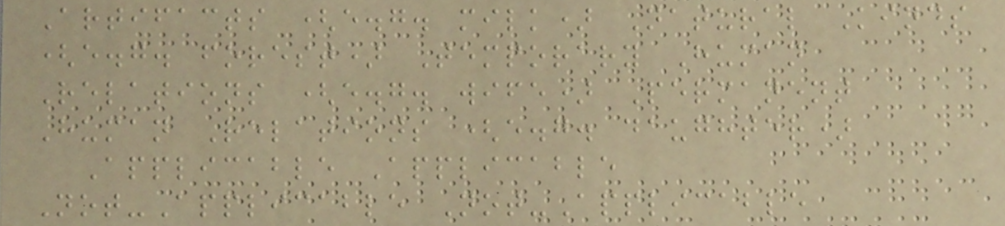Artifacts (e.g. milk) Natural Kinds
(e.g. forest) Temporary Human
Relations (e.g. wife) Permanent
Human Relations (e.g. daughter)
Applicable Applicable
Not-Applicable Not-Applicable
